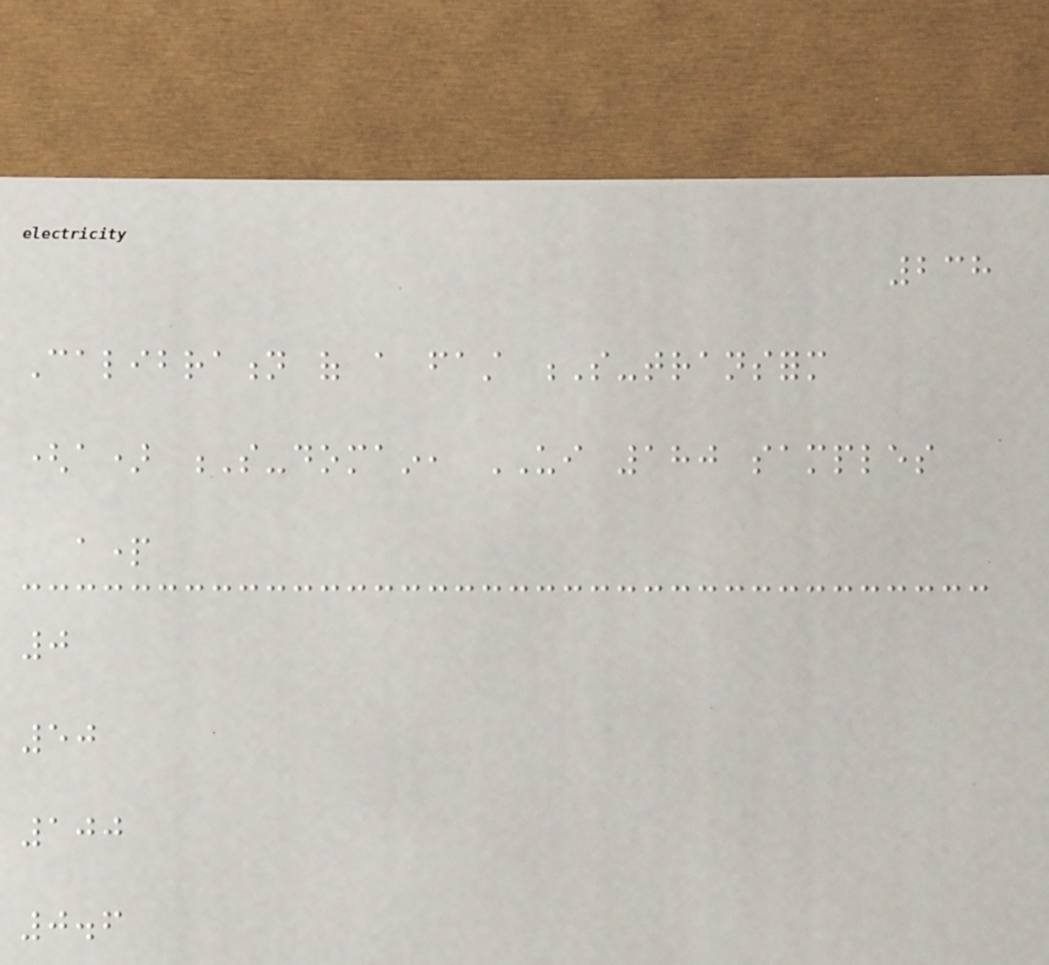238
Calibration of a fast S-transform
(a) S-domain, UI 180 samples
apart
0
50
100
0.6
